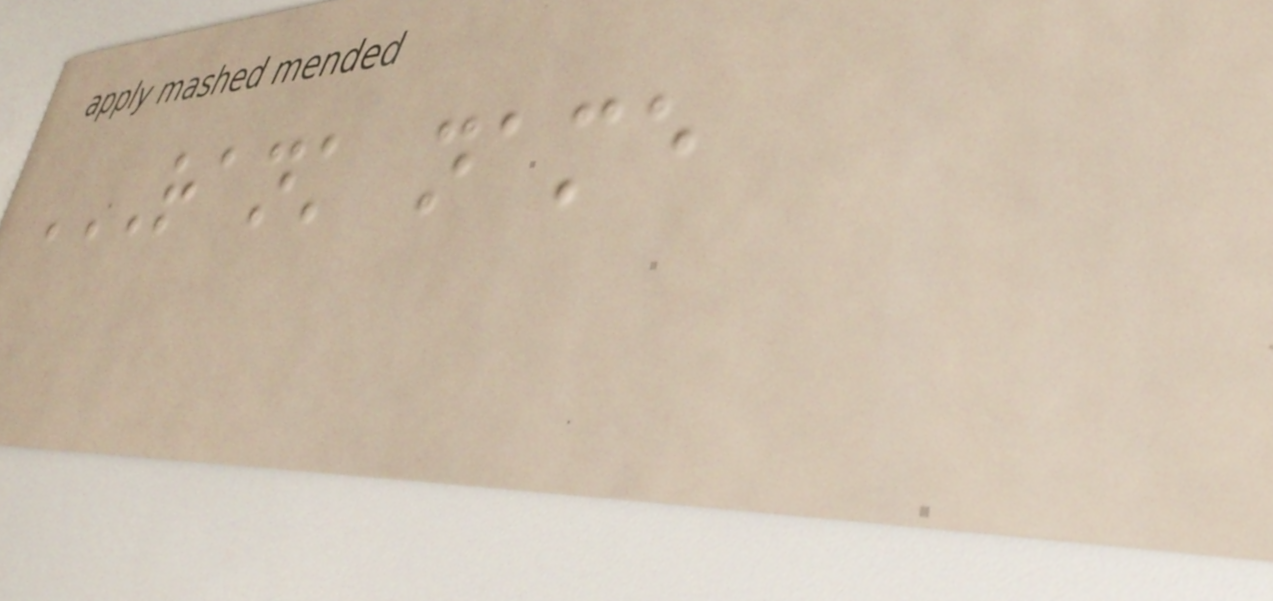RANK NAME
